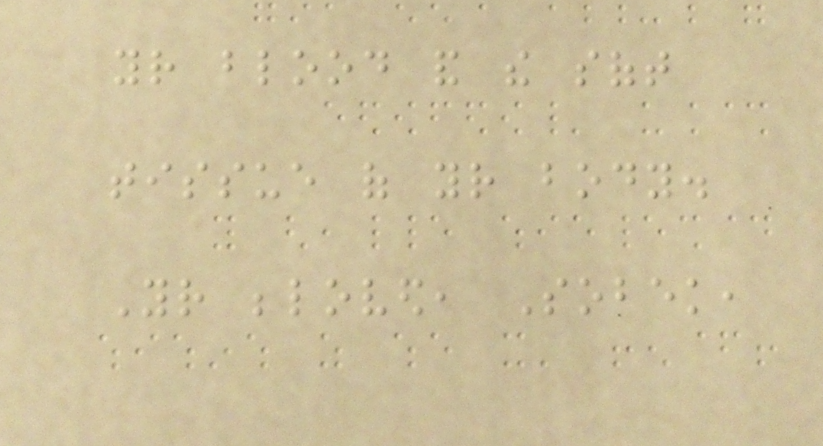your blood and the soft
tissue of your body.
Your beloved, Sobek,
